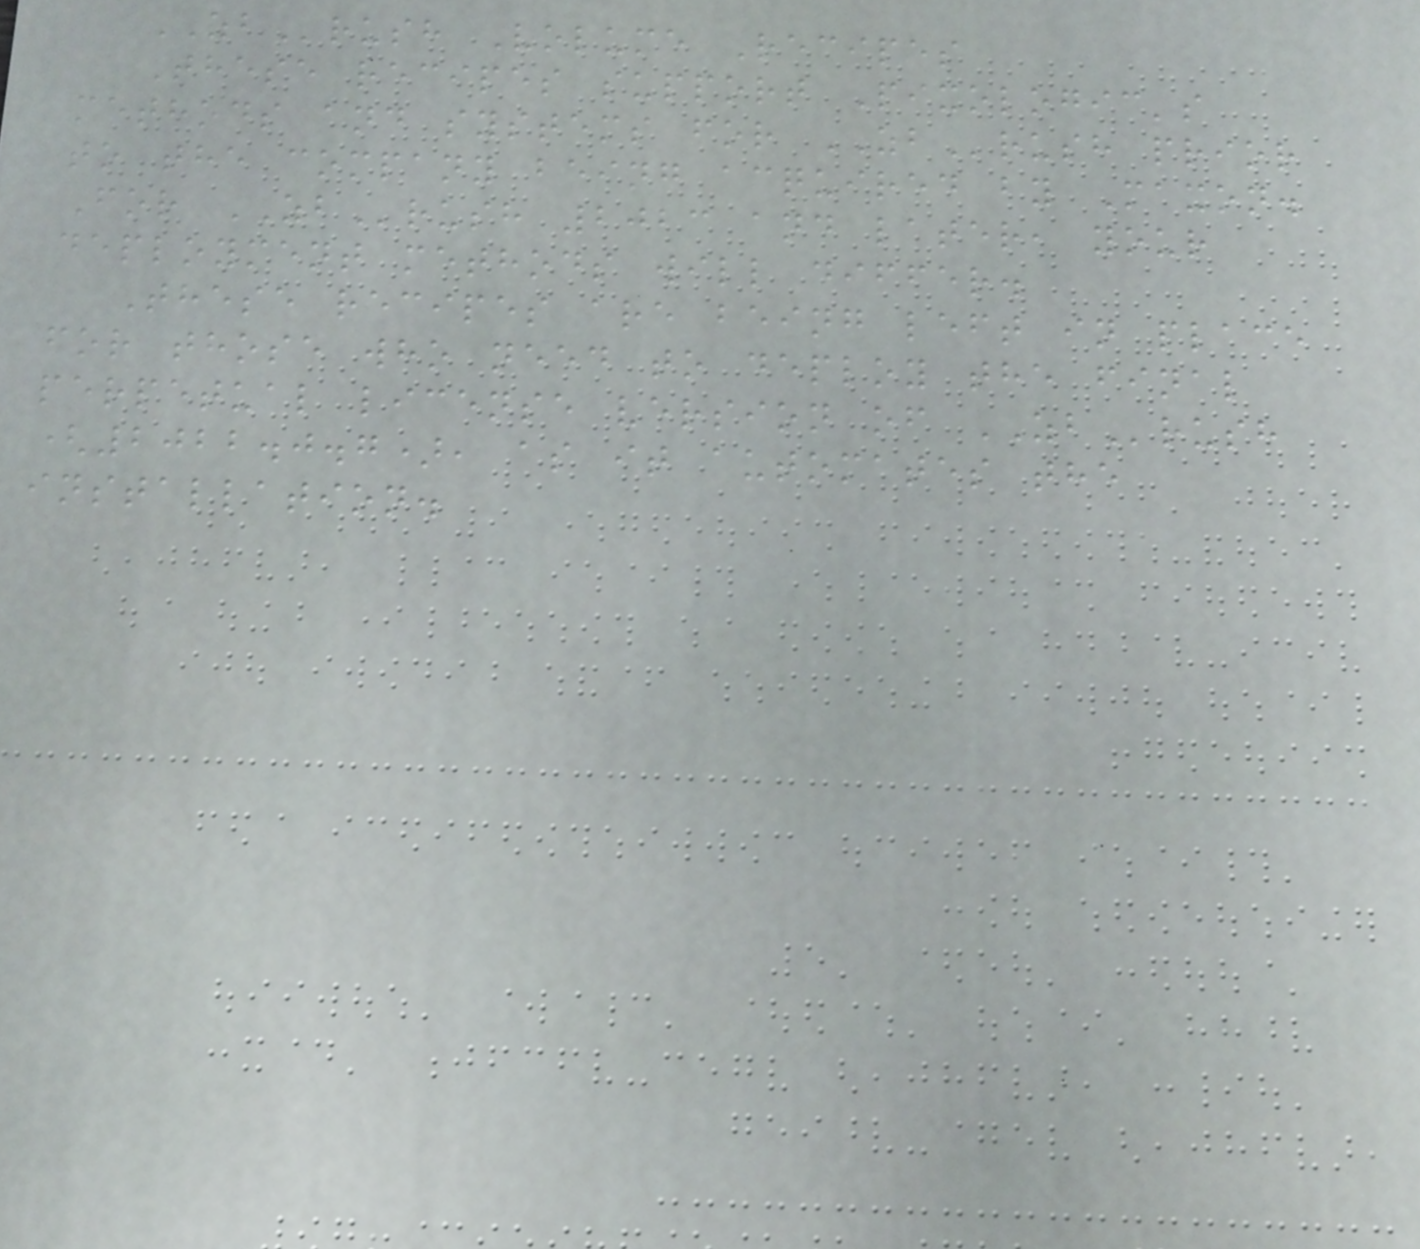ZBrush Volume Recipes
These recipes support Pixologic's
methods and systems for ZBrush prior
to the company being acquired by Maxon.
For ZBrush 2023 and later, your
deployment methods will differ.
These recipes are being left in place
for those who need to deploy the final
perpetual license version of ZBrush
(2022.0.7), as it automates the
installation.
